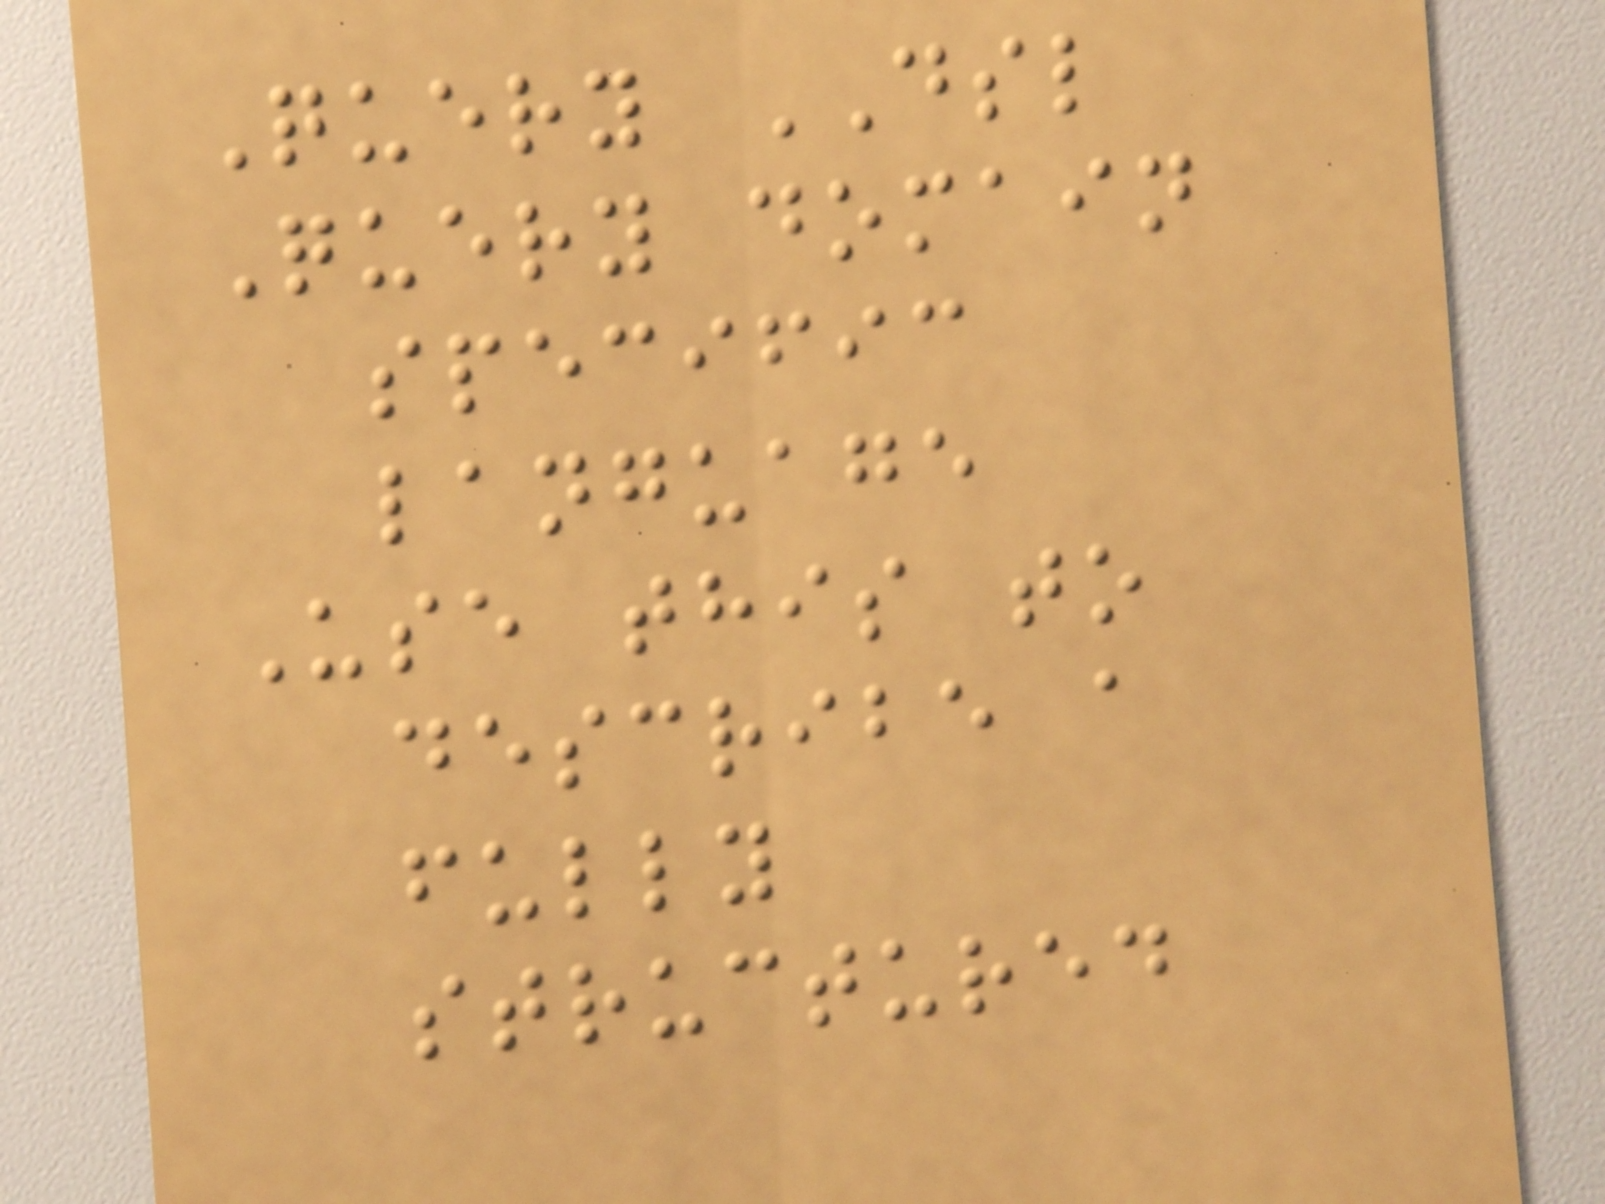Query DSL
Query domain
specific
language
Use this to
describe a
fully
structured
